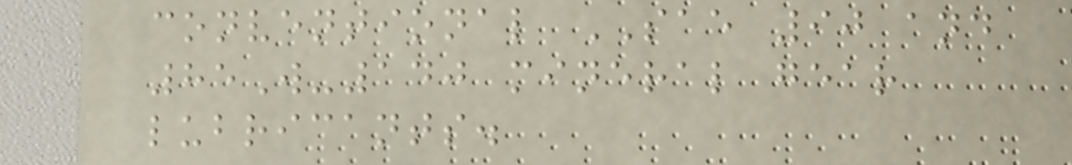conventional SAE 90 and
85W-140 mineral gear
lubricants.
